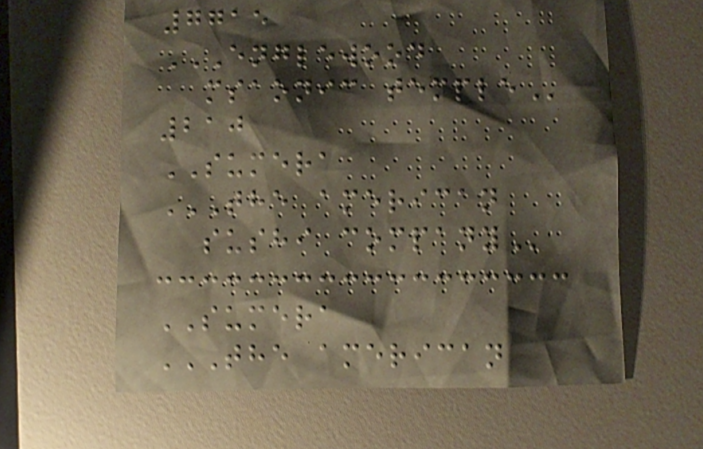7715
ENGLEWOOD
MSAONIC TEMPLE
210
SUMERA
THE AMERICAN
SUSHI COMPANY
SUMERA
THE AMERICAN
